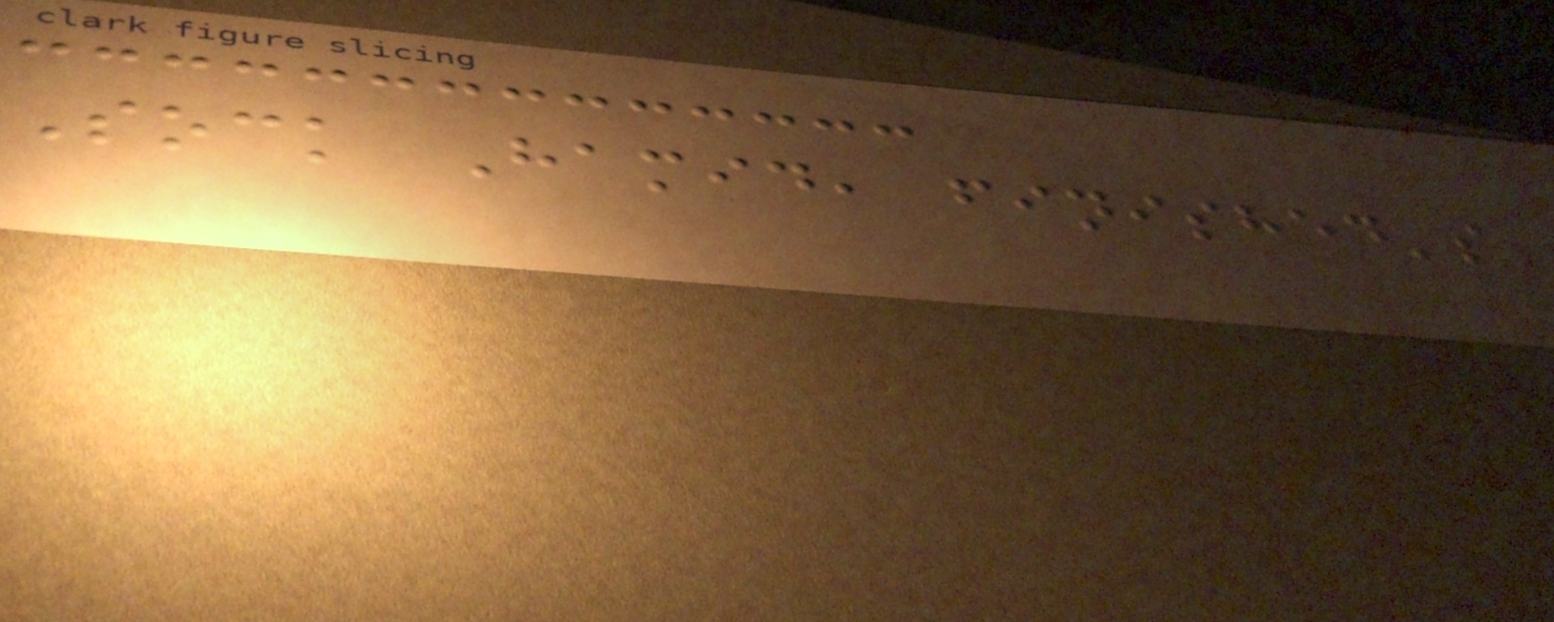Sock Hamid, finished's
